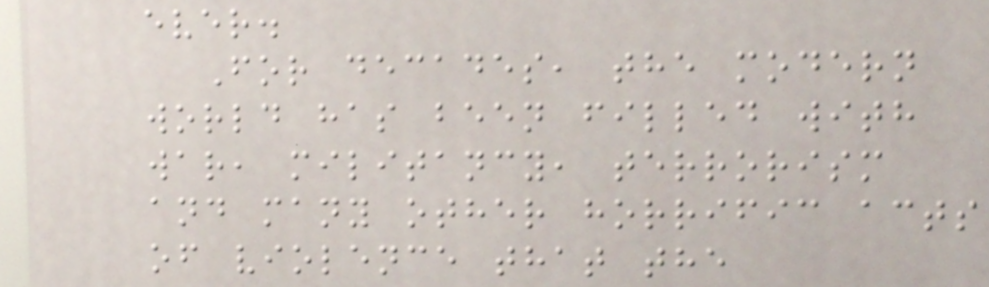ever.
For decades, the modern
world has been filled with
war, militancy, terrorism
and many other horrific acts
of violence that the
